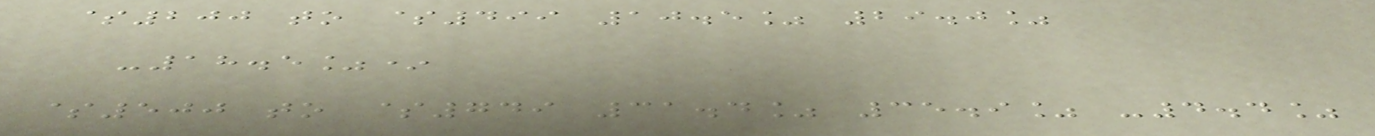$200 to $499 10.5% 29.0%
-18.5%*
$500 to $749 31.4% 35.9% -4.4%
